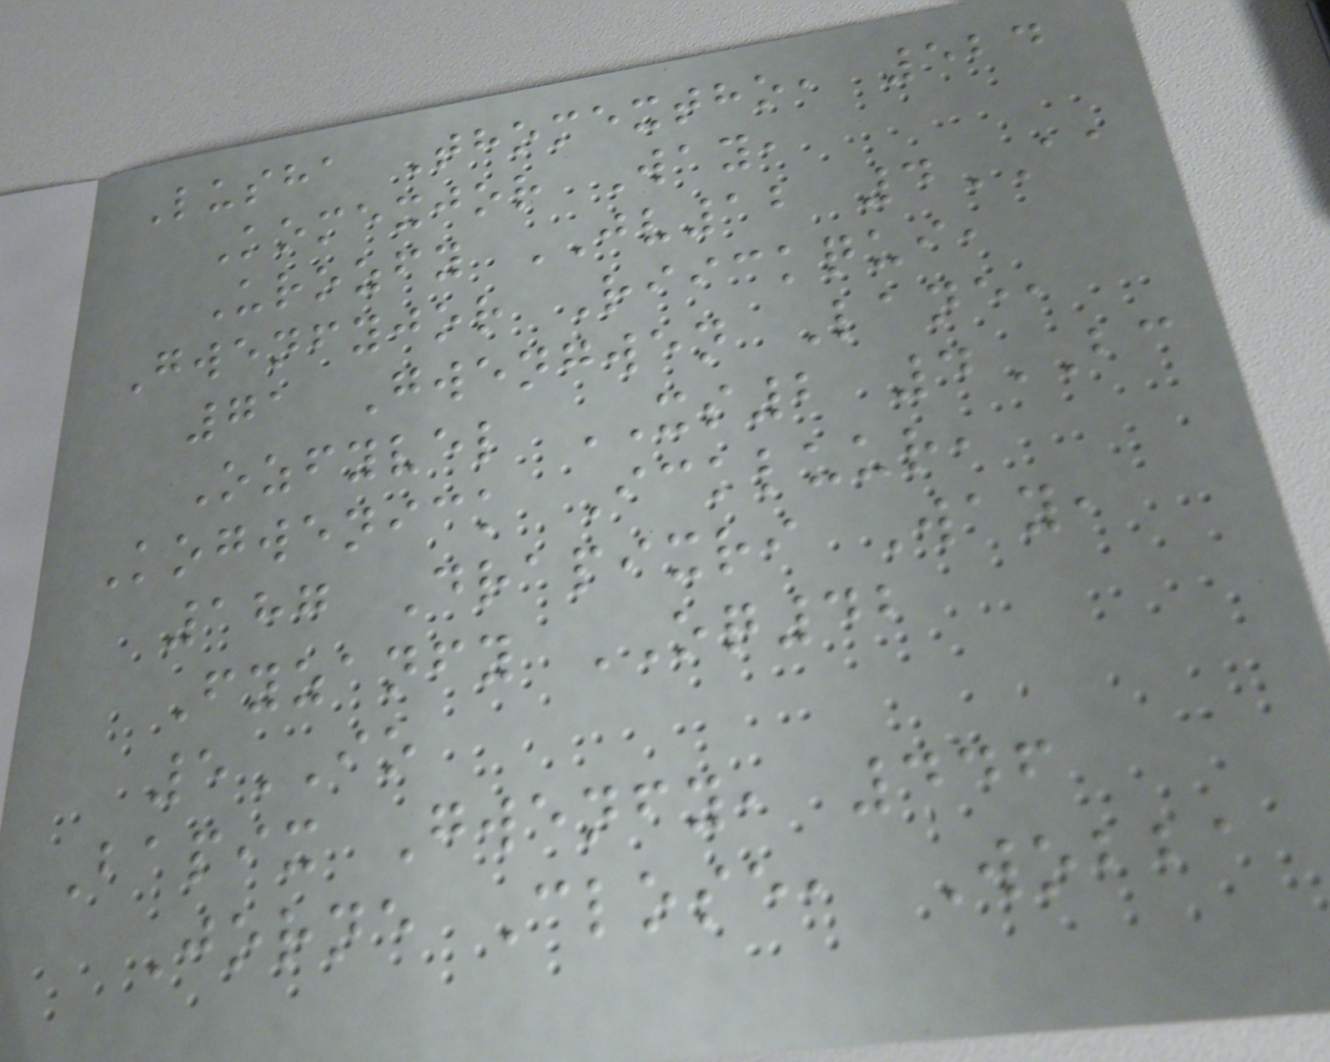Lusha Thomextho, 524
Komexjor Way,
Urozfy JV12 4AA
Gwenfyjor Riickqui,
71 Gwengwen Lane,
Ozfyvel XS2 4BC
Kogwenick Ickluur,
187 Drapixri Way,
Fyzanfy OQ42
5IO
Bapix Gwenfy, 446
Jorne Close, Wobba
